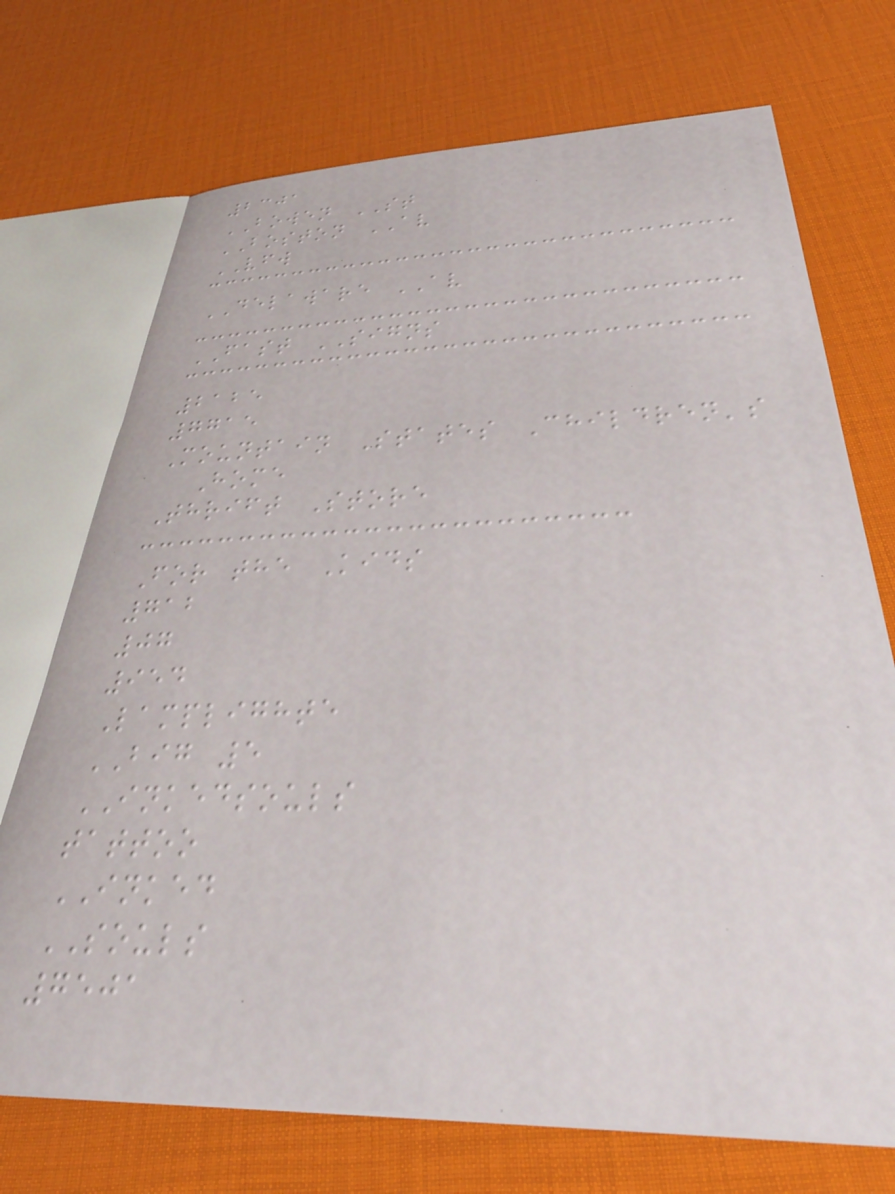2301
BOWEN ST
BOSTON AV
VFW
DELAWARE AV
FAST SIGNS
2125
7715
Mountain States Children's
Home
Thrift Store
For the Kids
712
07
954
Lamplighte
BIG 5
INKEDSOULS
tattoo
INKED
SOULS
7501
